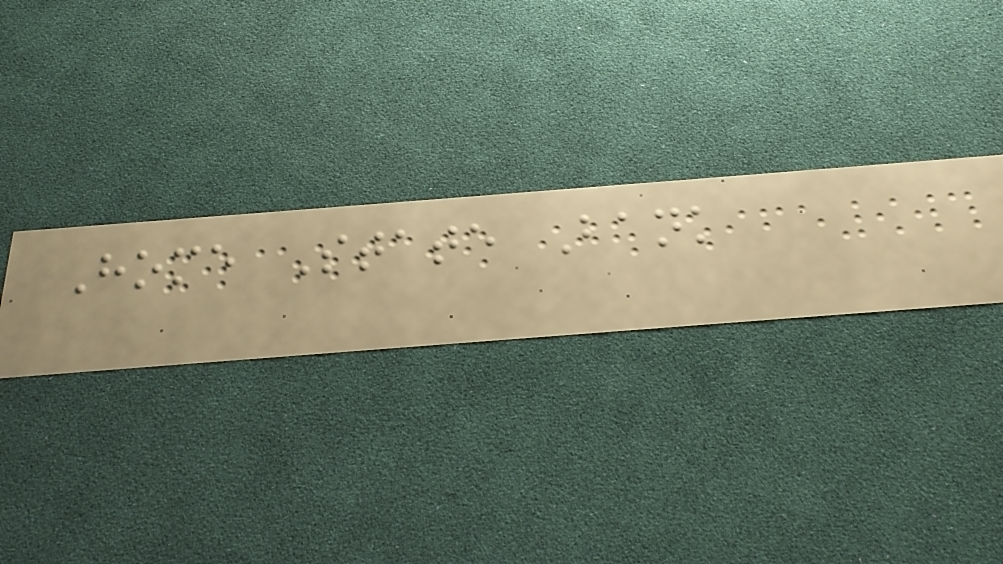Home State Bank
